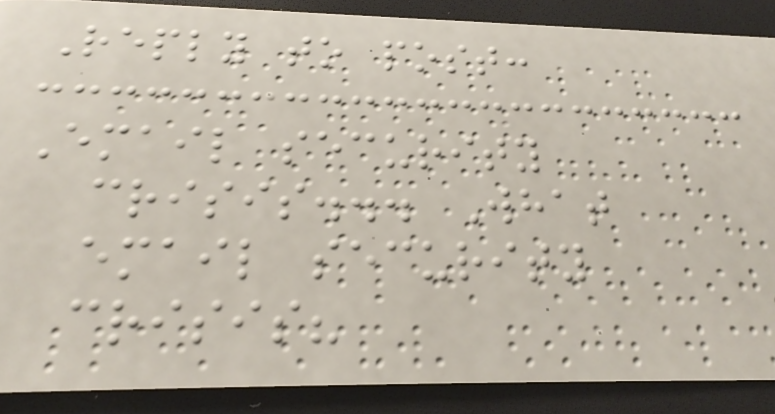Reply to post:
Email security
crisis... What
email security
crisis?
